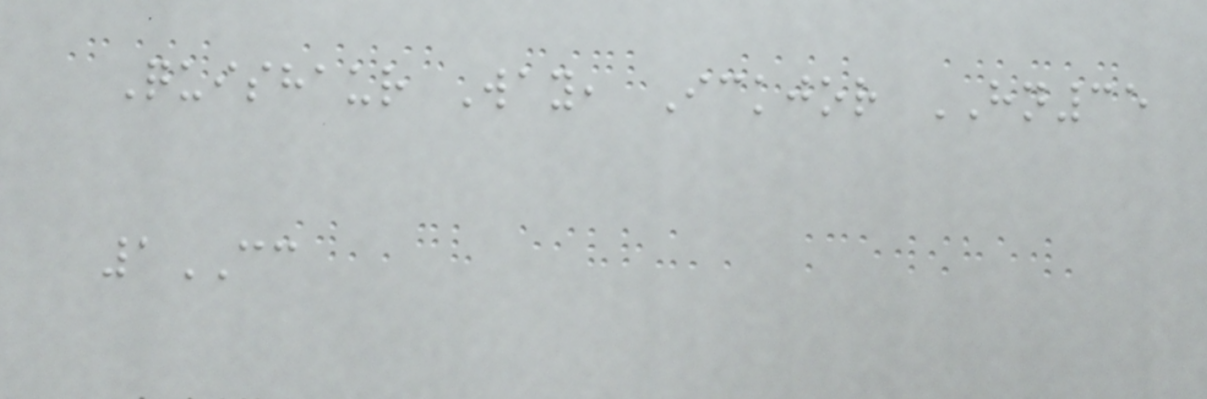Quishaur Way, Ickjor HN35
1CC
